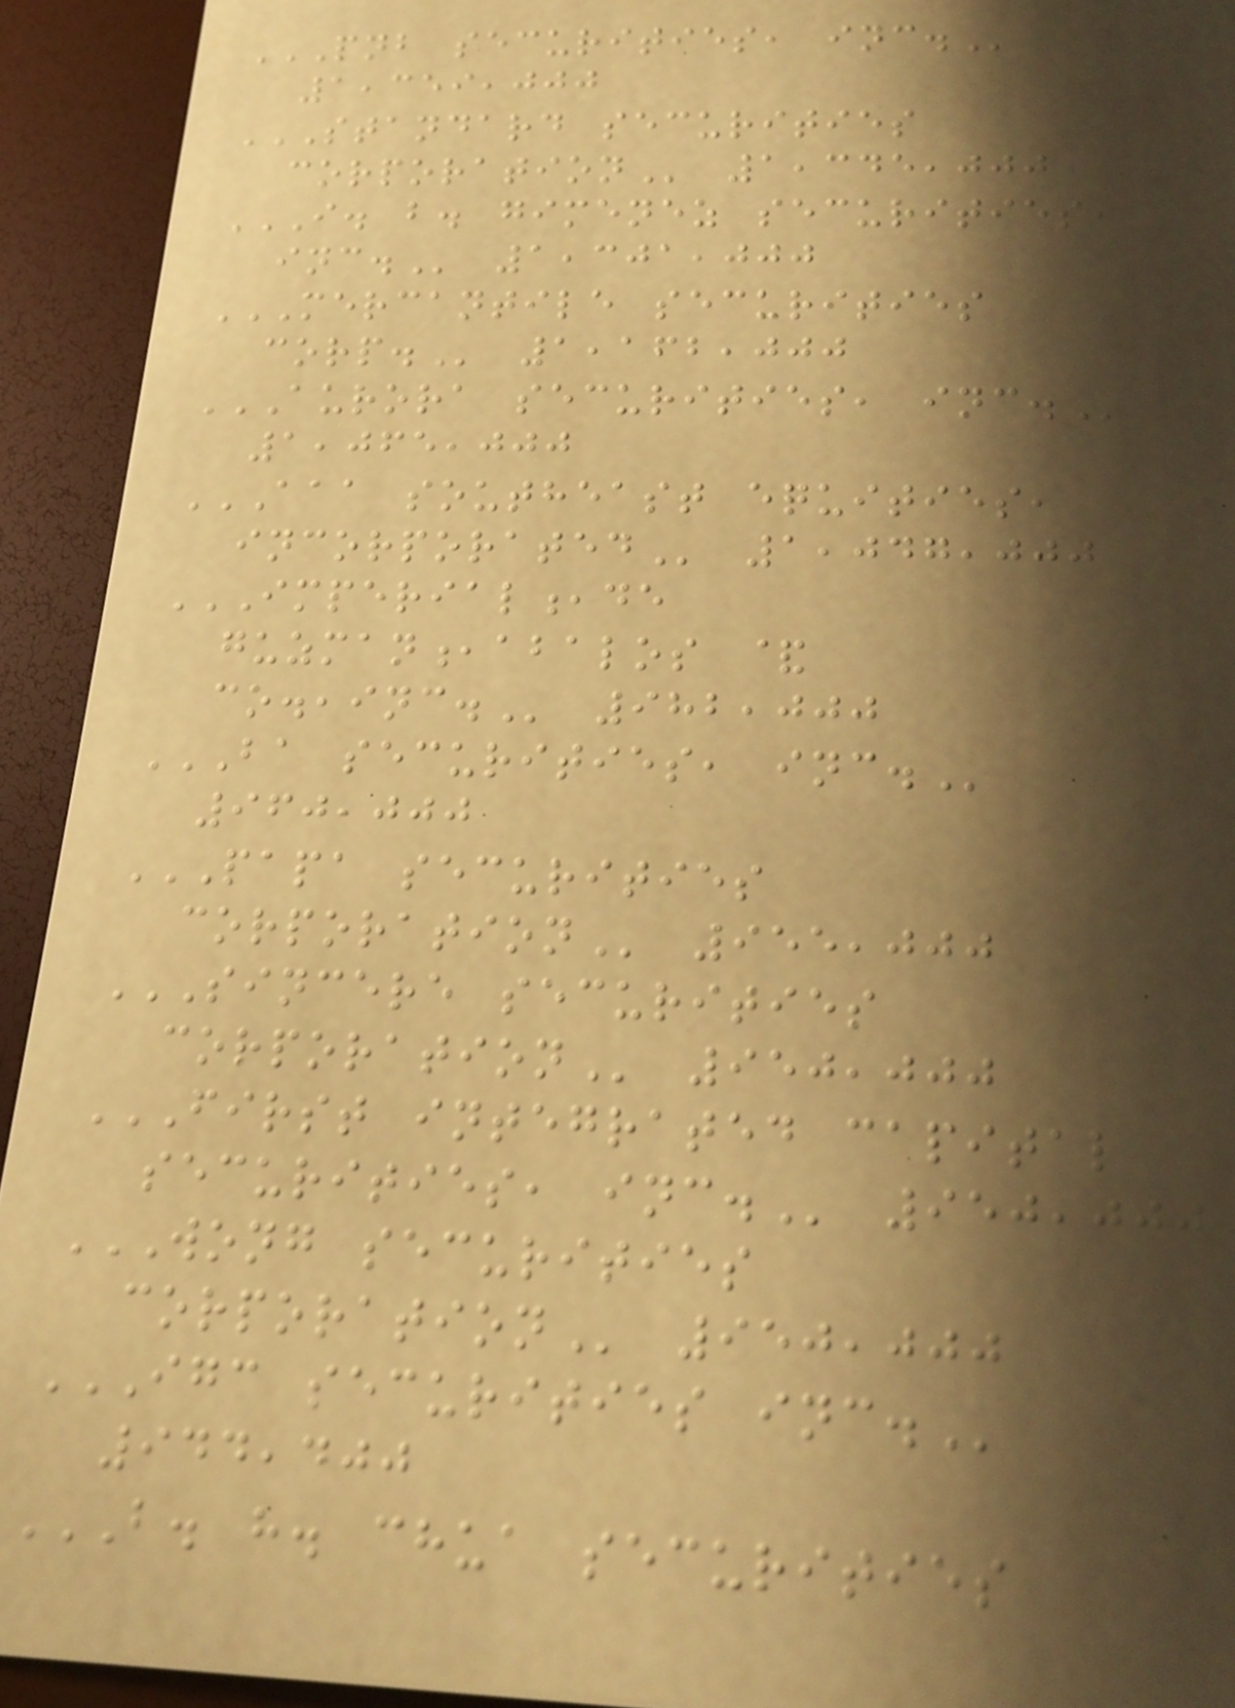PNB SECURITIES, INC.
1,359,000
STANDARD SECURITIES
CORPORATION 1,345,000
I. B. GIMENEZ SECURITIES,
INC. 1,301,000
MERCANTILE SECURITIES
CORP. 1,162,000
AURORA SECURITIES, INC.
1,065,000
AAA SOUTHEAST EQUITIES,
INCORPORATED 1,047,000
IMPERIAL,DE
GUZMAN,ABALOS &
CO.,INC. 982,000
BA SECURITIES, INC.
960,000
PAPA SECURITIES
CORPORATION 955,000
SINCERE SECURITIES
CORPORATION 950,000
FIRST INTEGRATED CAPITAL
SECURITIES, INC. 950,000
WONG SECURITIES
CORPORATION 950,000
IGC SECURITIES INC.
944,400
B. H. CHUA SECURITIES
